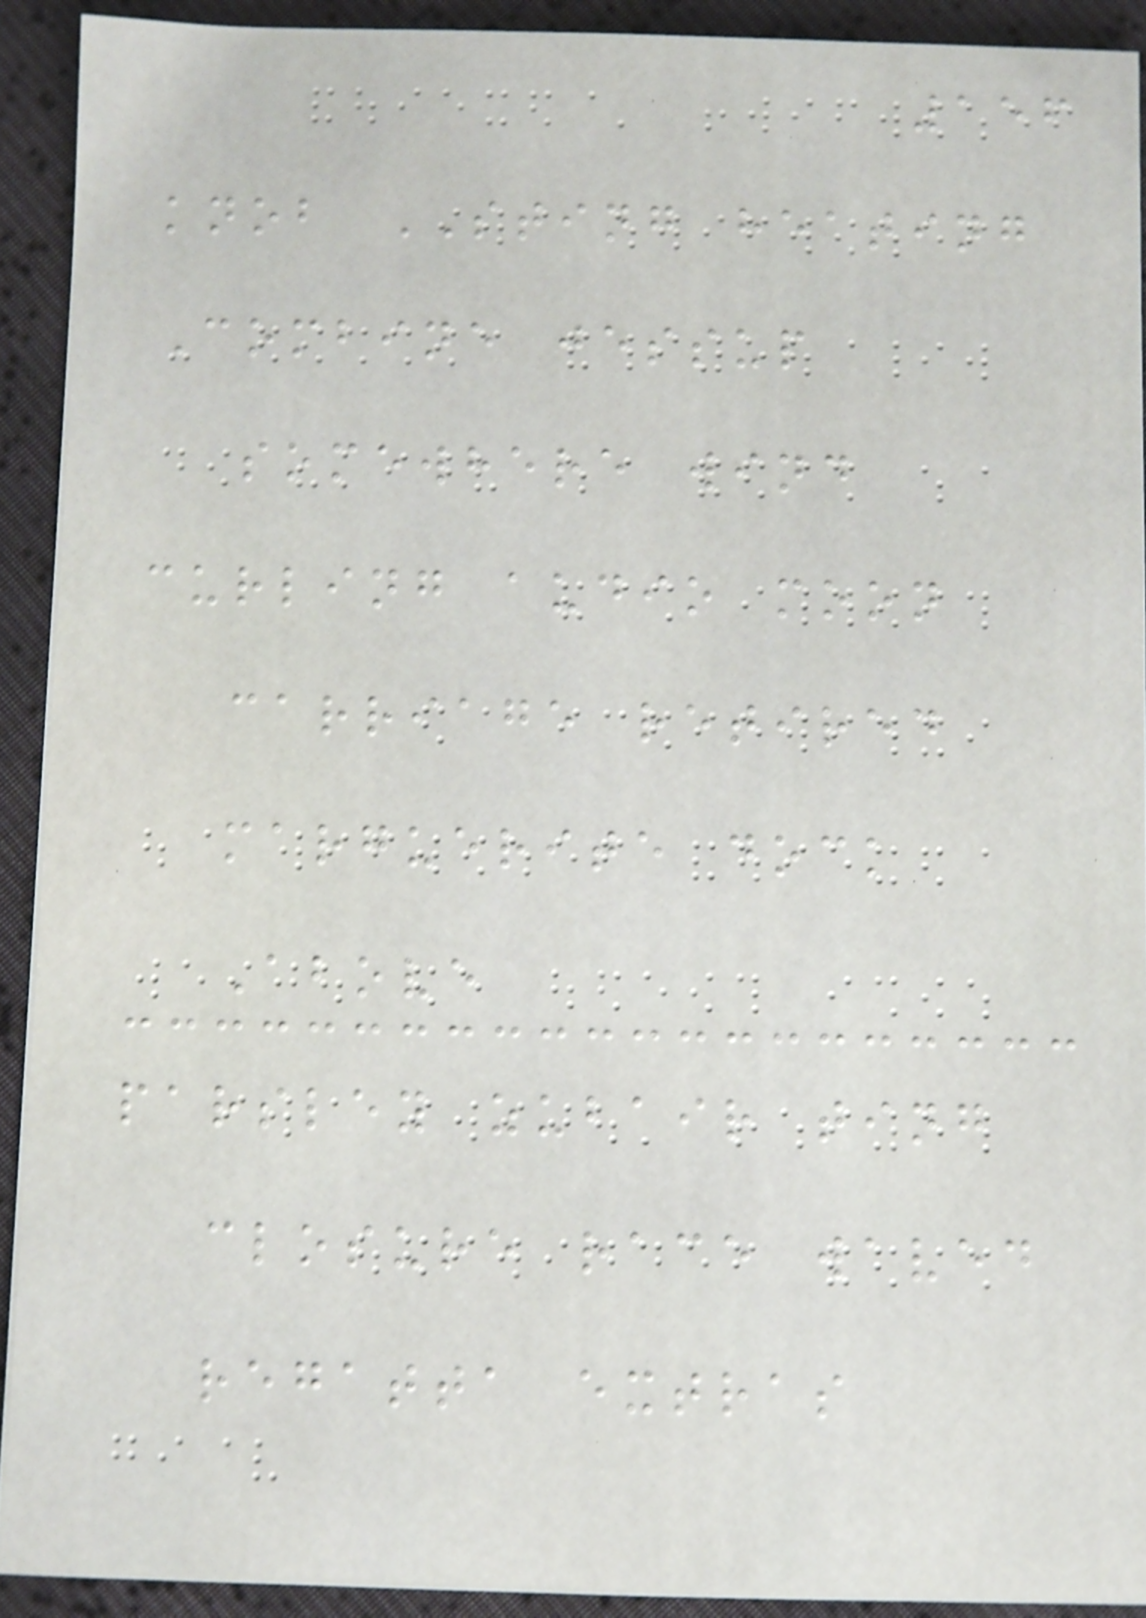156
knob STING heating
Combine jessup
somewhere wind
curling audio moon
carriage retired
marguerite dock
Above
parsley zubair ting
closure race waved
regatta extras
